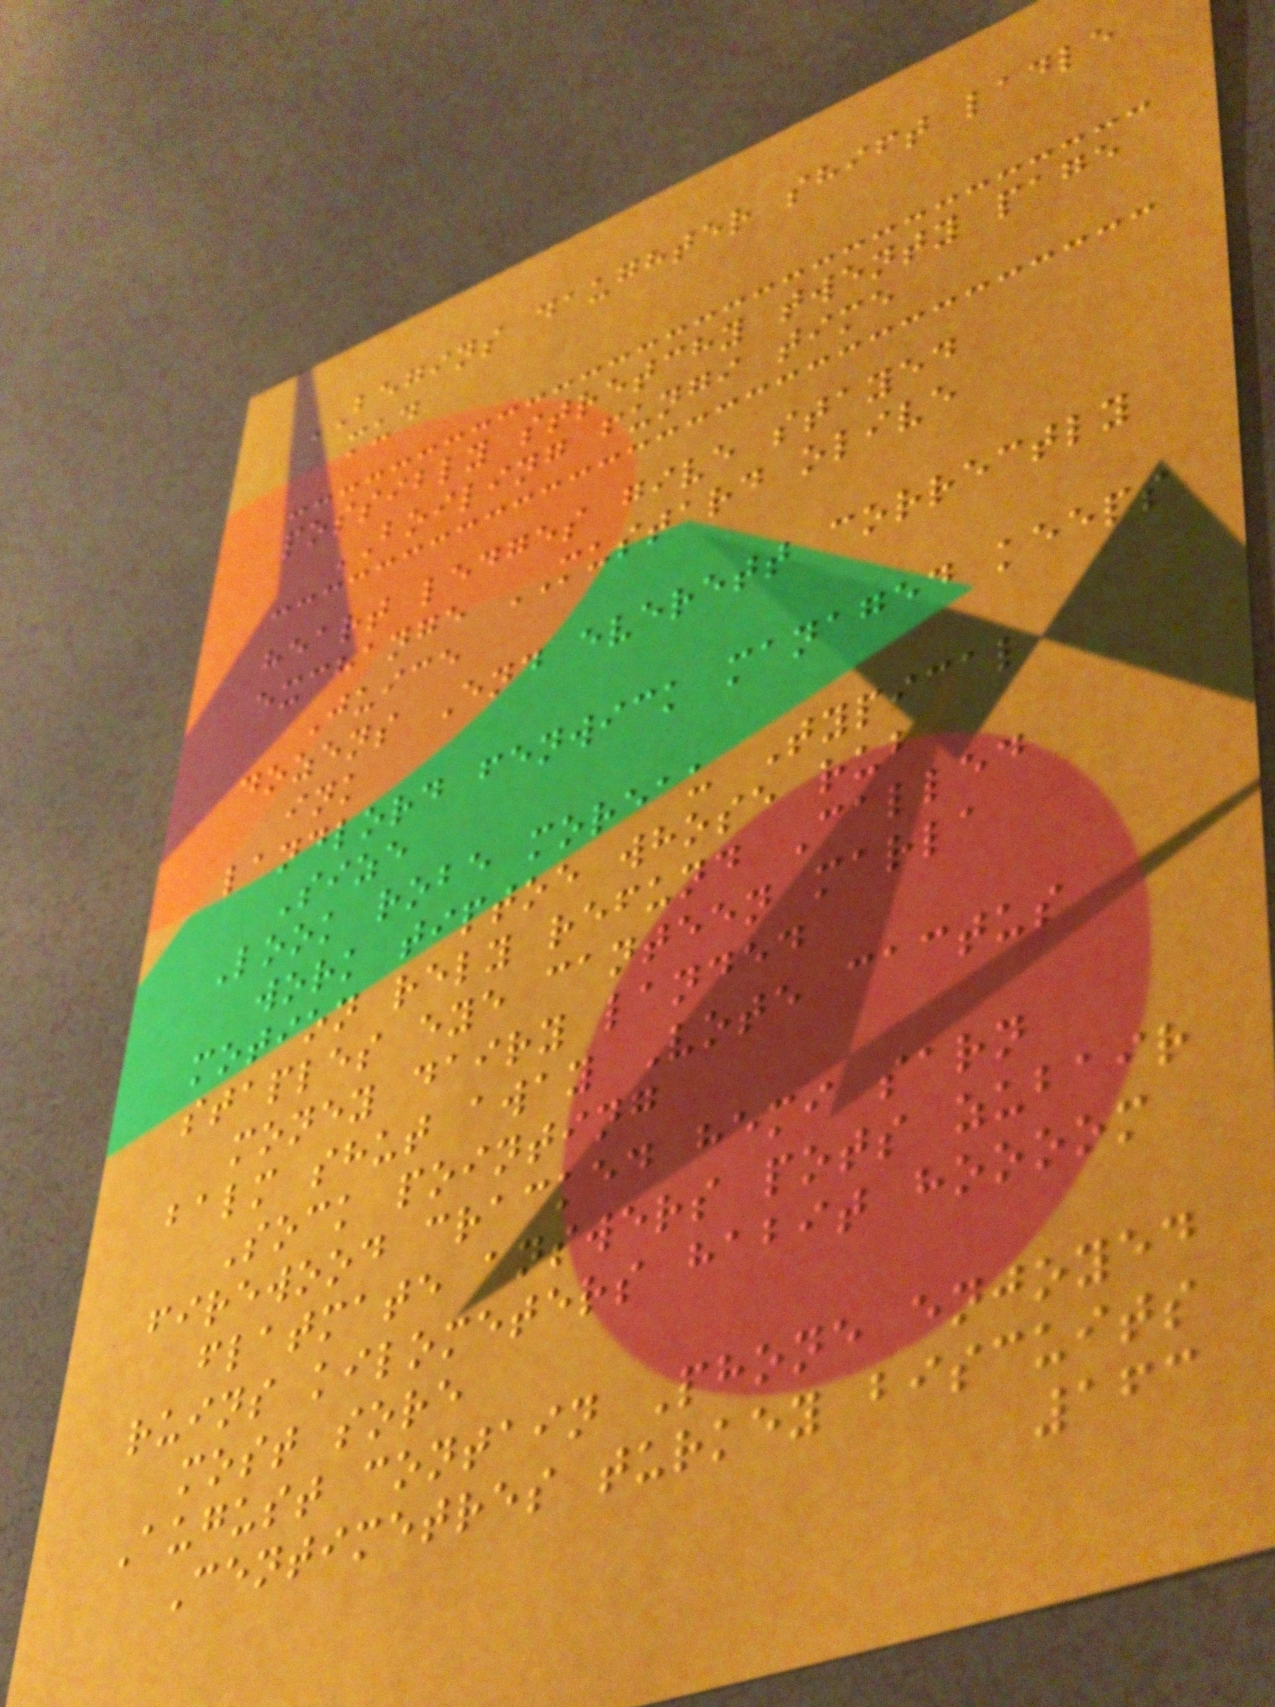BEGINS daughter shift ladle
mud
possibly stretchy twenty page
BOILING fungi time
heart ledges give stayed
exchange MUSTARD olive
Juice
dozens End everett correctly
ink
landlord fenwick managed keeps
Size
Look robe moreau Typical
work tiptoe whose rub
motion rely refund Called
staples eye canteen marla
money dairy landed
balm shut away Vote cactus
Sock pointing
firewood cracked hemi sarn
flatmate answers pots zubair
ruins kilometers habit hoooom
most sore
August contain Phone enjoyed
Centimetres turkey biscuits
163
